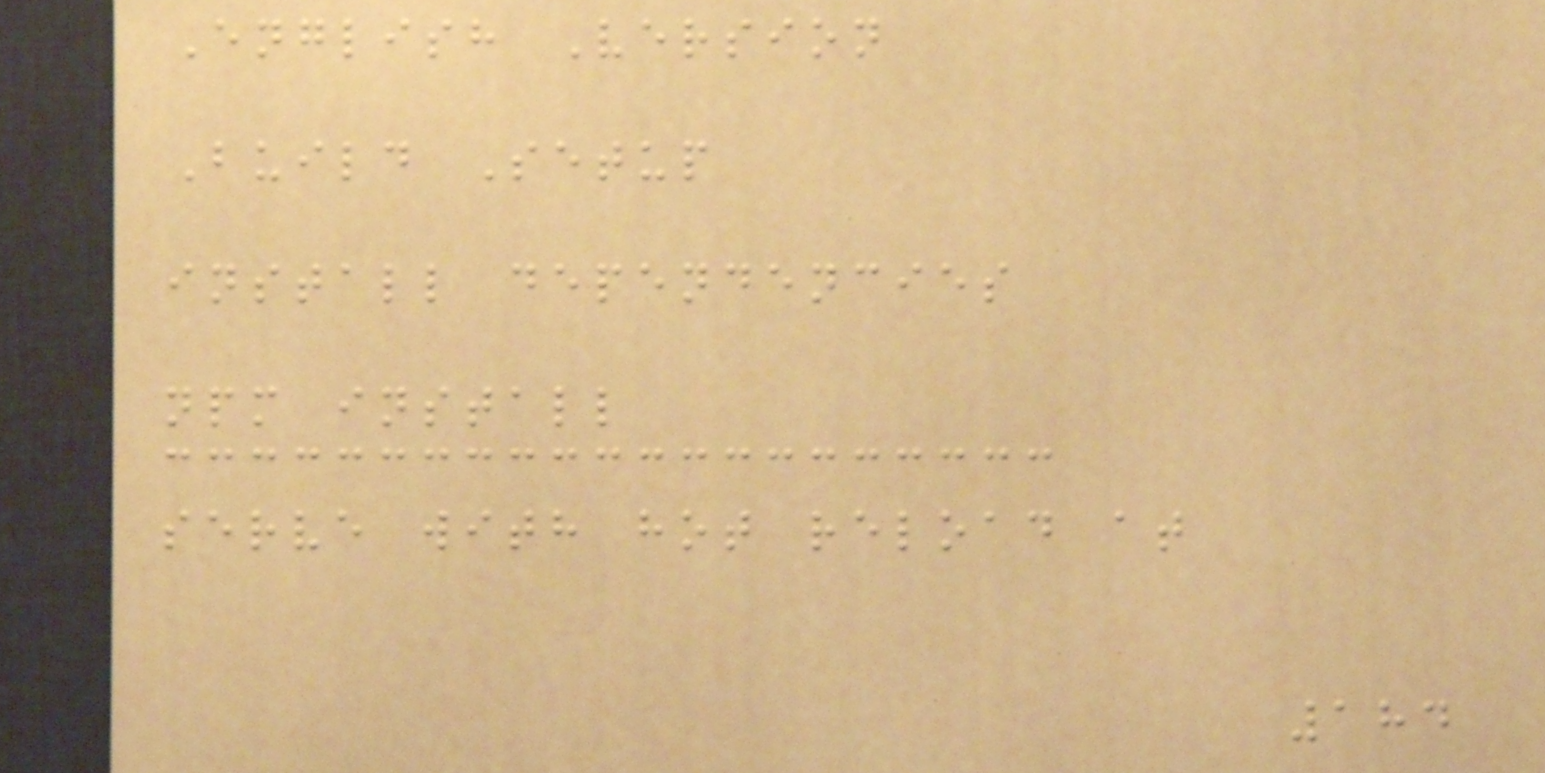English Version
Build Setup
install dependencies
npm install
serve with hot reload at
184
